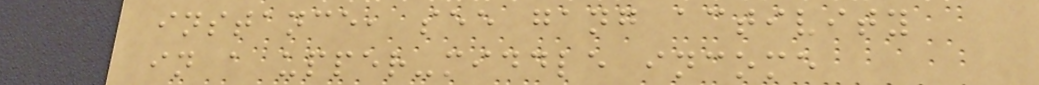instance, see gang activity
in a upper-middle income
